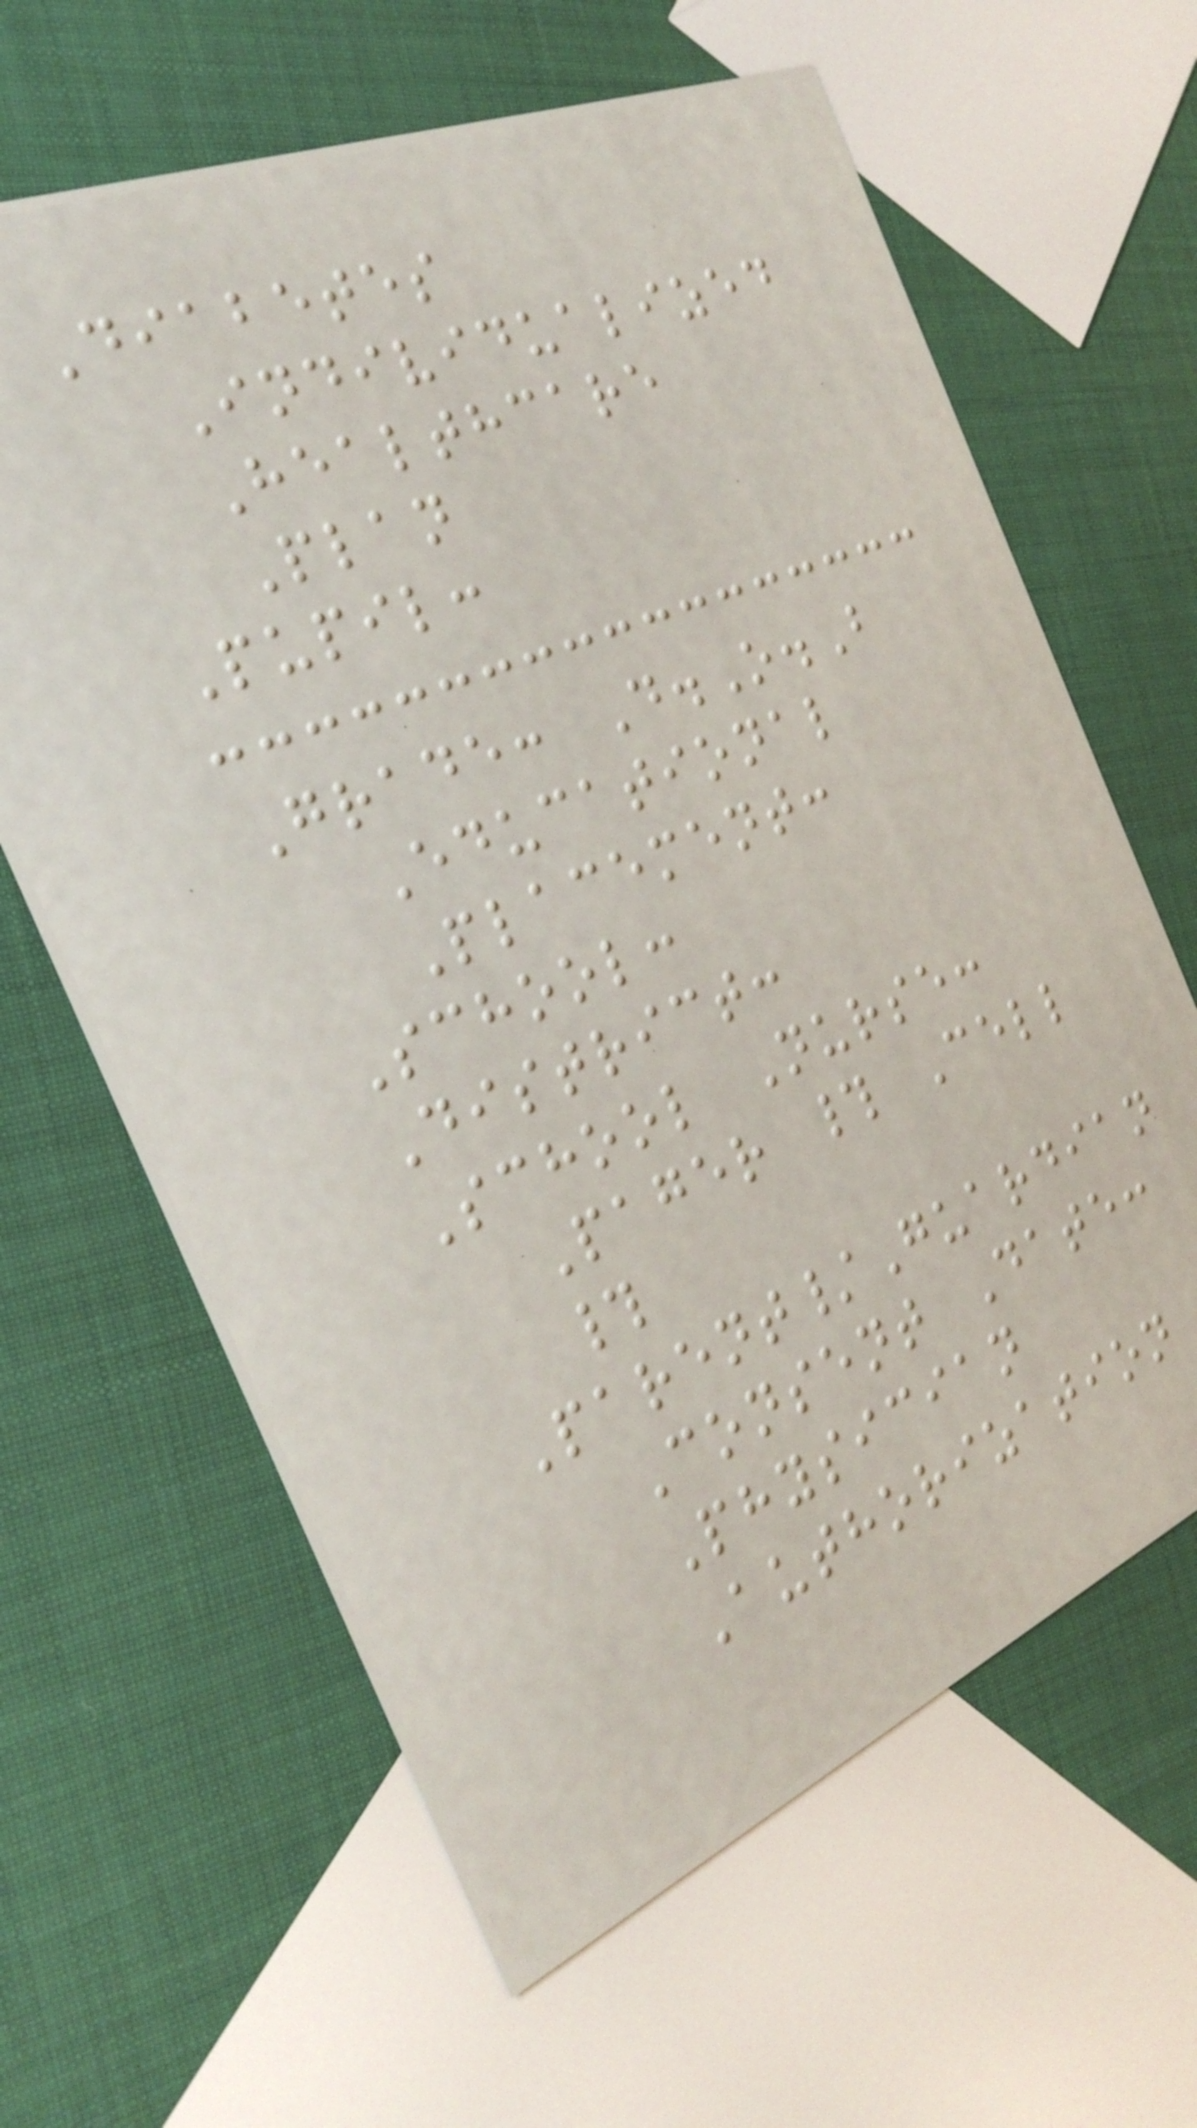Diabetes
Individualized
Healthcare
Plan
Pupil:
Grade: D.O.B
Educational
Placement:
School:
District:
School Nurse:
Pager # Cell
#
Parent/Guardian
Consent Date:
Physician
Authorization
